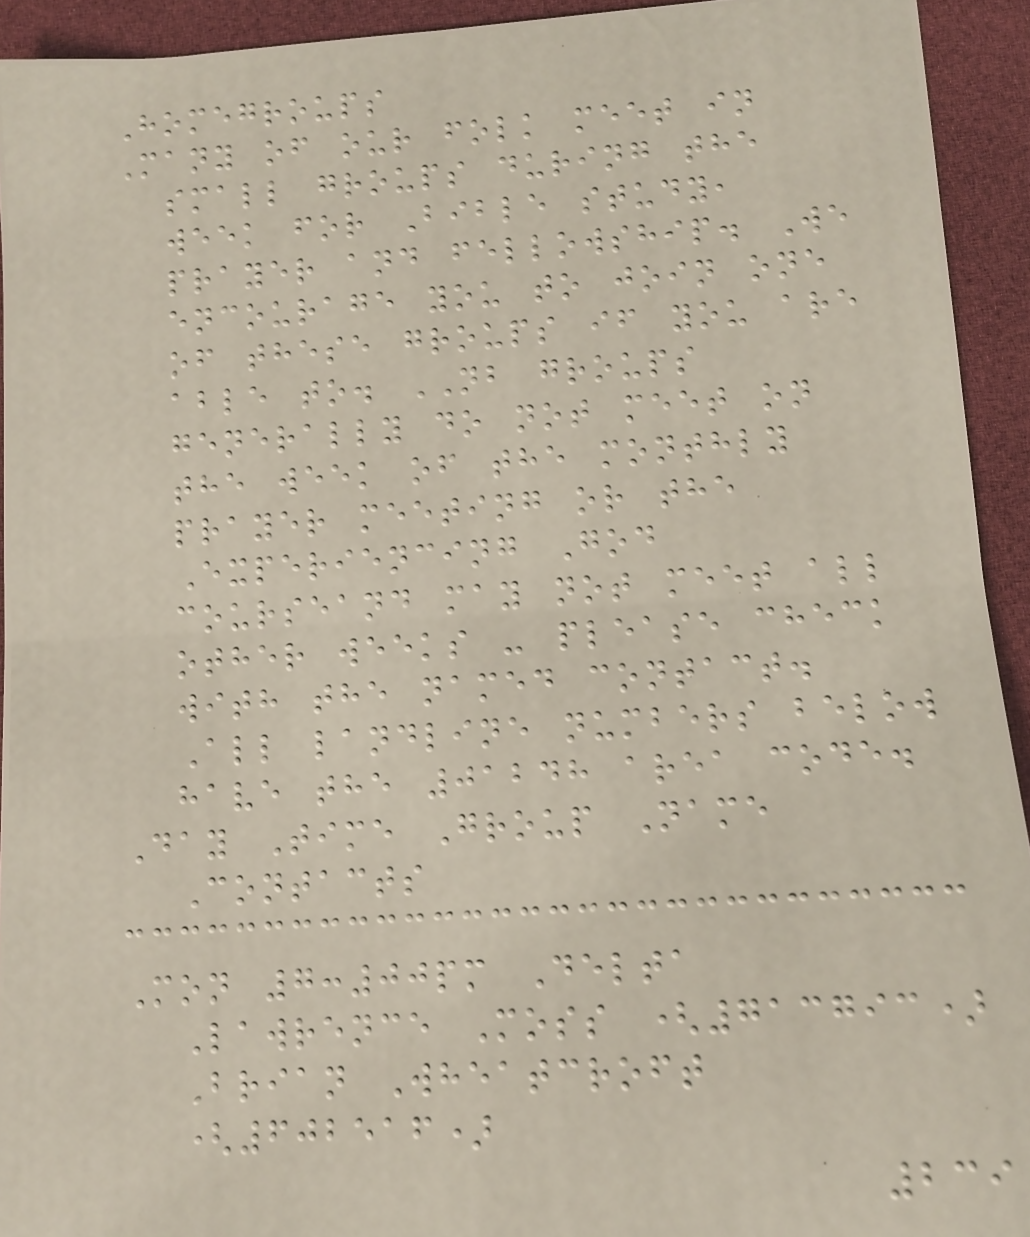Homegroups
Many of our folk meet in
small groups during the
week for Bible study,
prayer and fellowship. We
encourage you to join one
of these groups if you are
able to. NB groups
generally do not meet on
the week of the monthly
prayer meeting or the
Experiencing God
courseand may not meet all
other weeks - please check
with the named contact.
All landline numbers below
have the 01248 area code.
Day Time Group Name
Contacts
Mon 7:00pm Delta
Lawrence Moss (713793)
Brian Wheatcroft
(602516)
239
